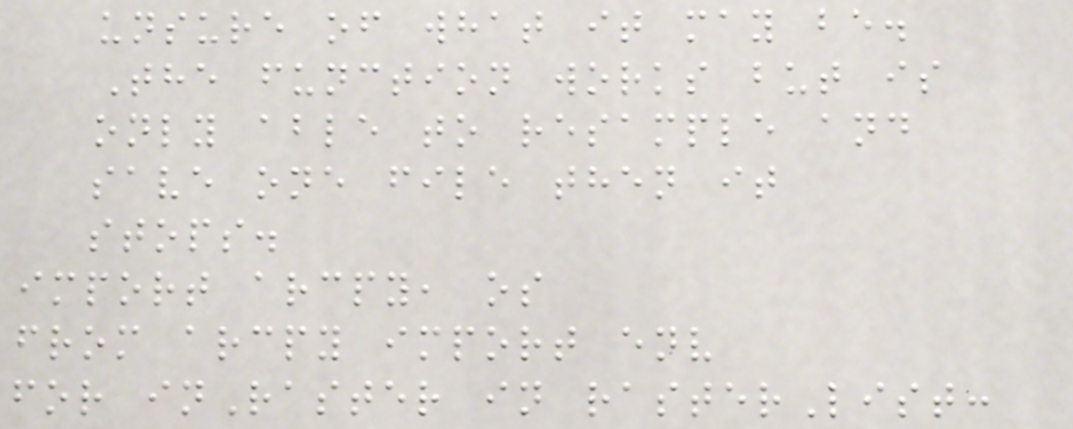unsure of what it may be.
The function works but is
only able to resample and
save one file then it
stops.
import arcpy, os
from arcpy import env
for inRaster in rasterList:
